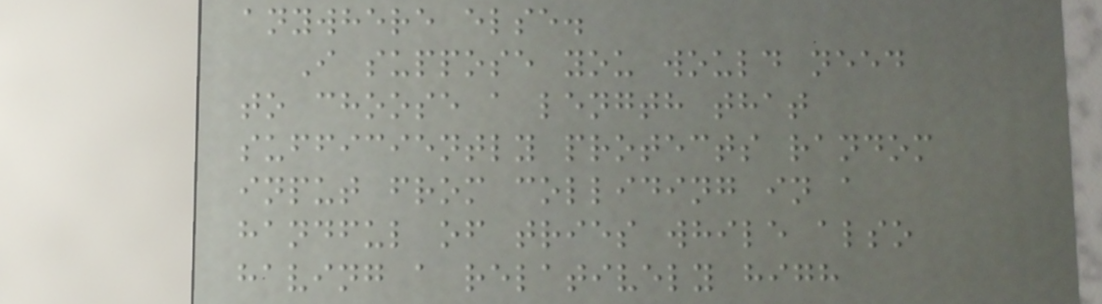anywhere else.
I suppose you would need
to choose a length that
sufficiently protects random
input from colliding in a
handful of tries while also
having a relatively high
